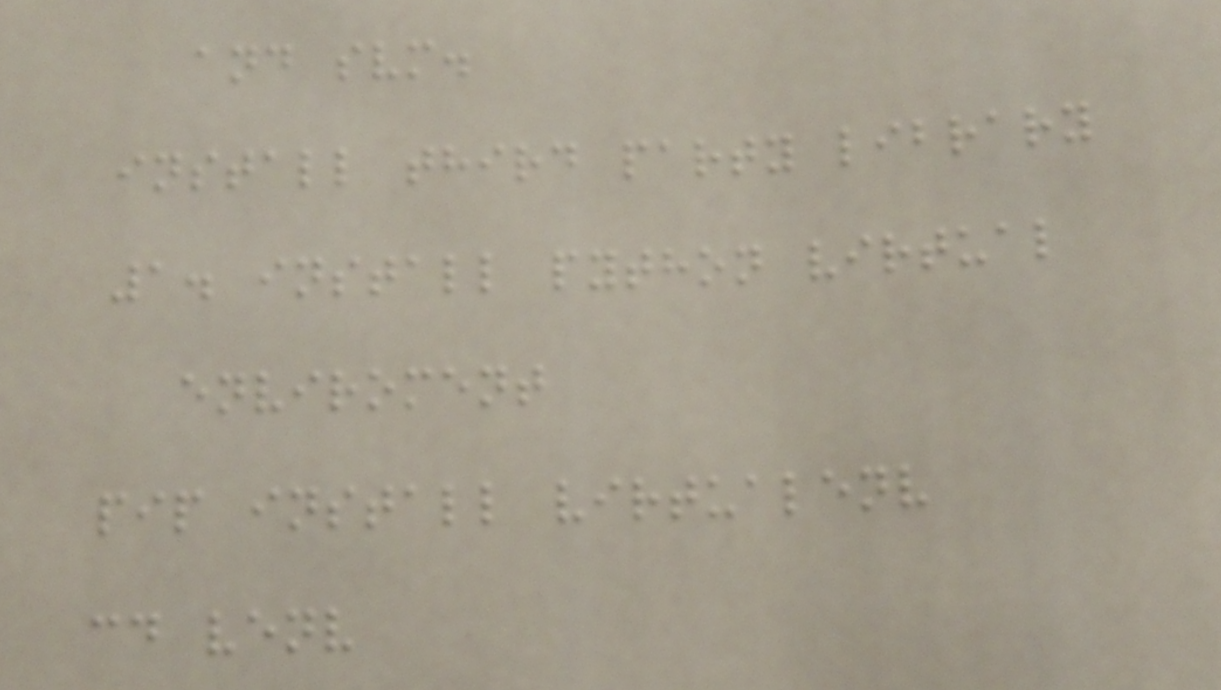and svm.
install third party library
1. install python virtual
enviroment
pip install virtualenv
cd venv
